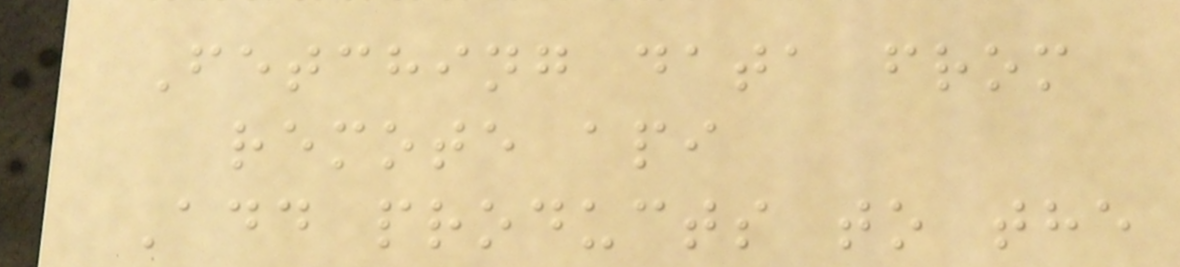Fetching data from
remote api
Add products to the
